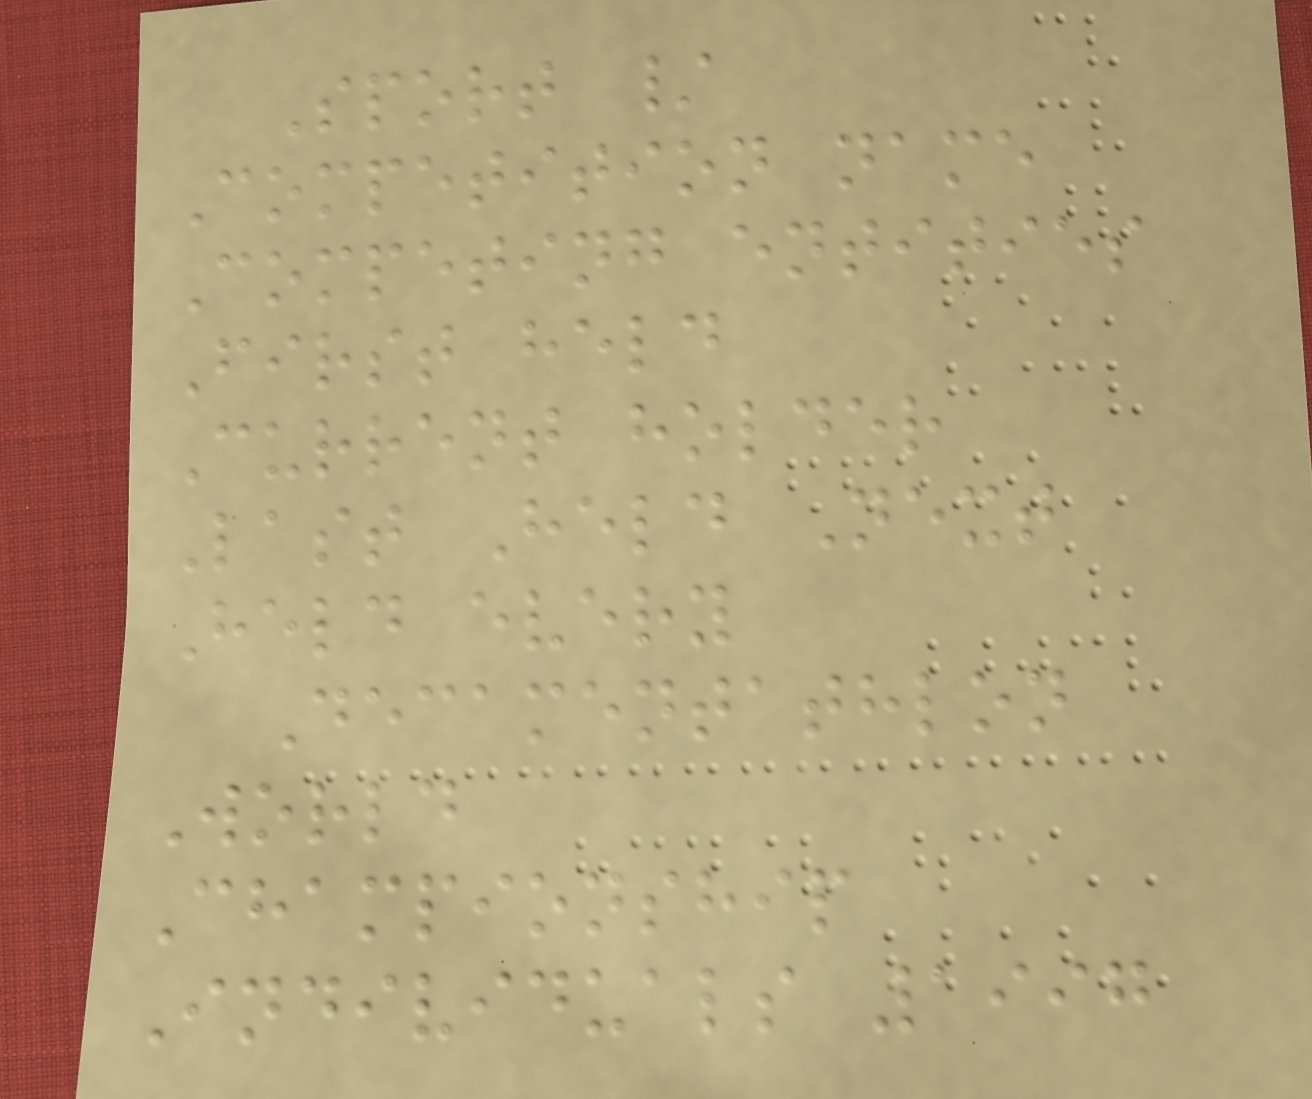Sport /
Competition name
Competing entities
First held
Current holder
Last Held Next
Held every
Decamentathlon
World
Championship
Individuals 1997
